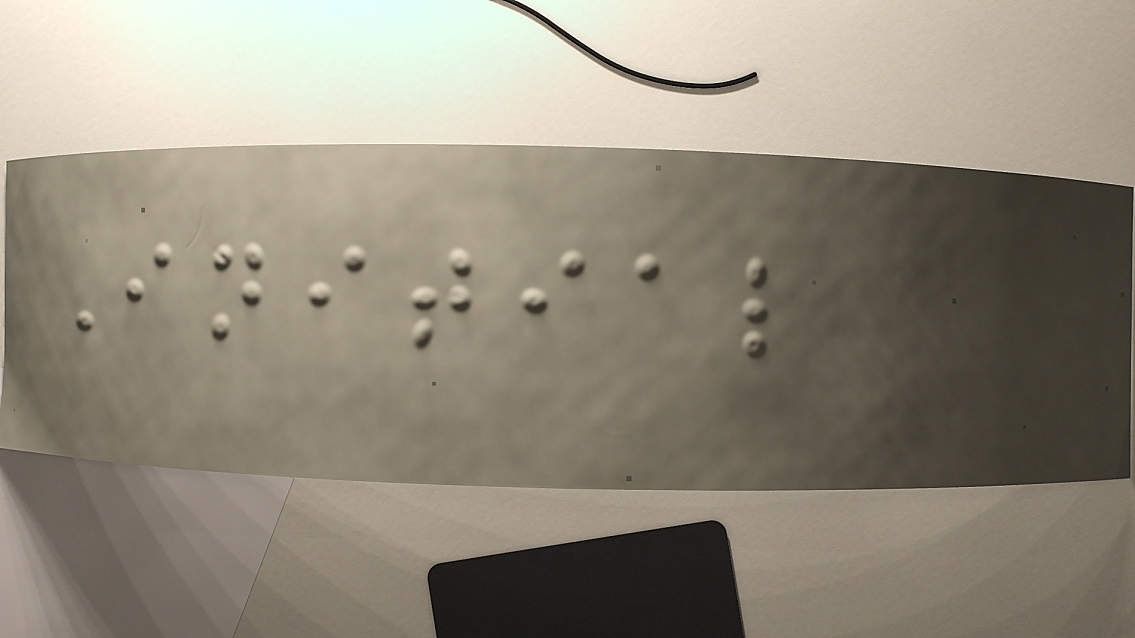Initial
